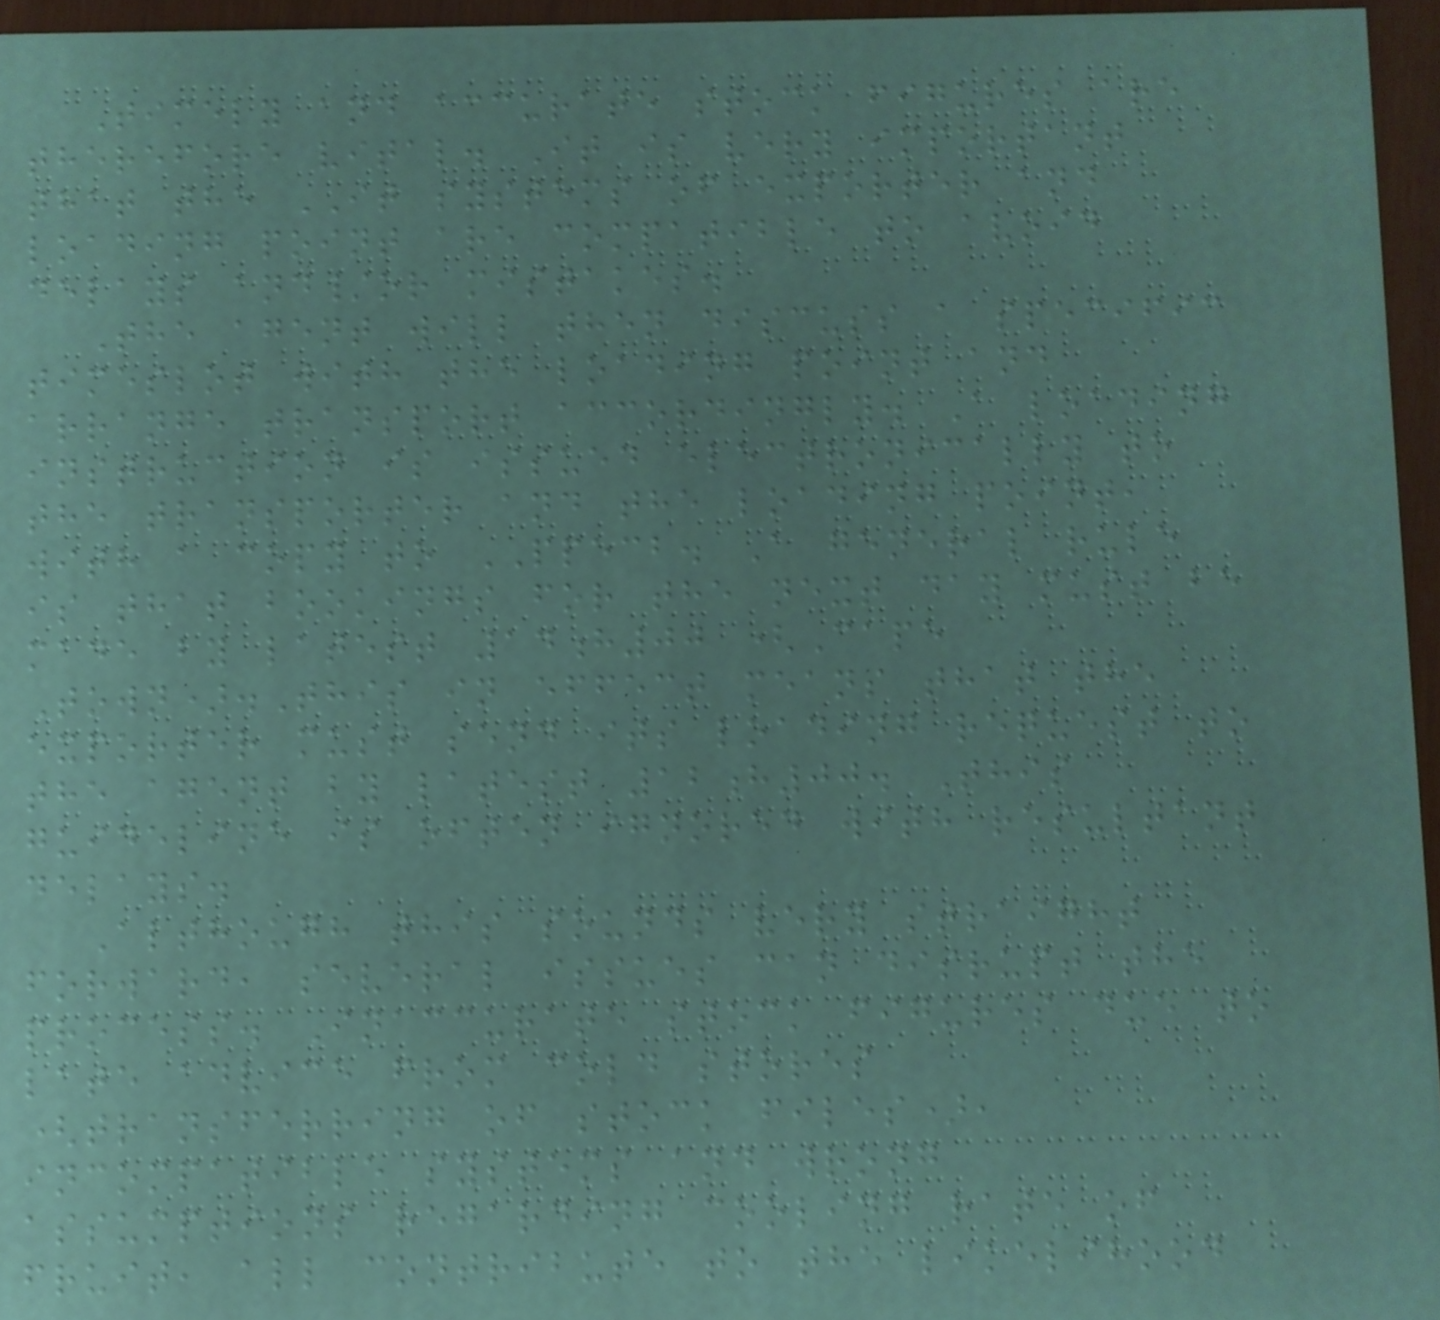Timely and accurate stock figures are
therefore vital. It is very important
that the IT systems of exporter and
loading point are compatible to avoid
delays and/or mistakes.
The agent will then discuss a specific
timeslot with the loading point and
arrange transport accordingly. A loading
instruction is issued electronically to
the transporter and the loading point,
with a copy to PPECB. A general rule
is that bookings for the next day must be
made by latest 14h00 (Cape
Town).This in effect means that the
exporter must send its loading request to
the agent by latest 12h00. This
guideline is often ignored with resultant
delays.
Although this sounds very straight
forward, several issues can disrupt the
process. Inaccurate stock figures due to
late advice from cold stores
(transferring of stock files),
incompatible systems and wrong
assumptions regarding cooling rate of
fruit, all contribute to the likelihood
